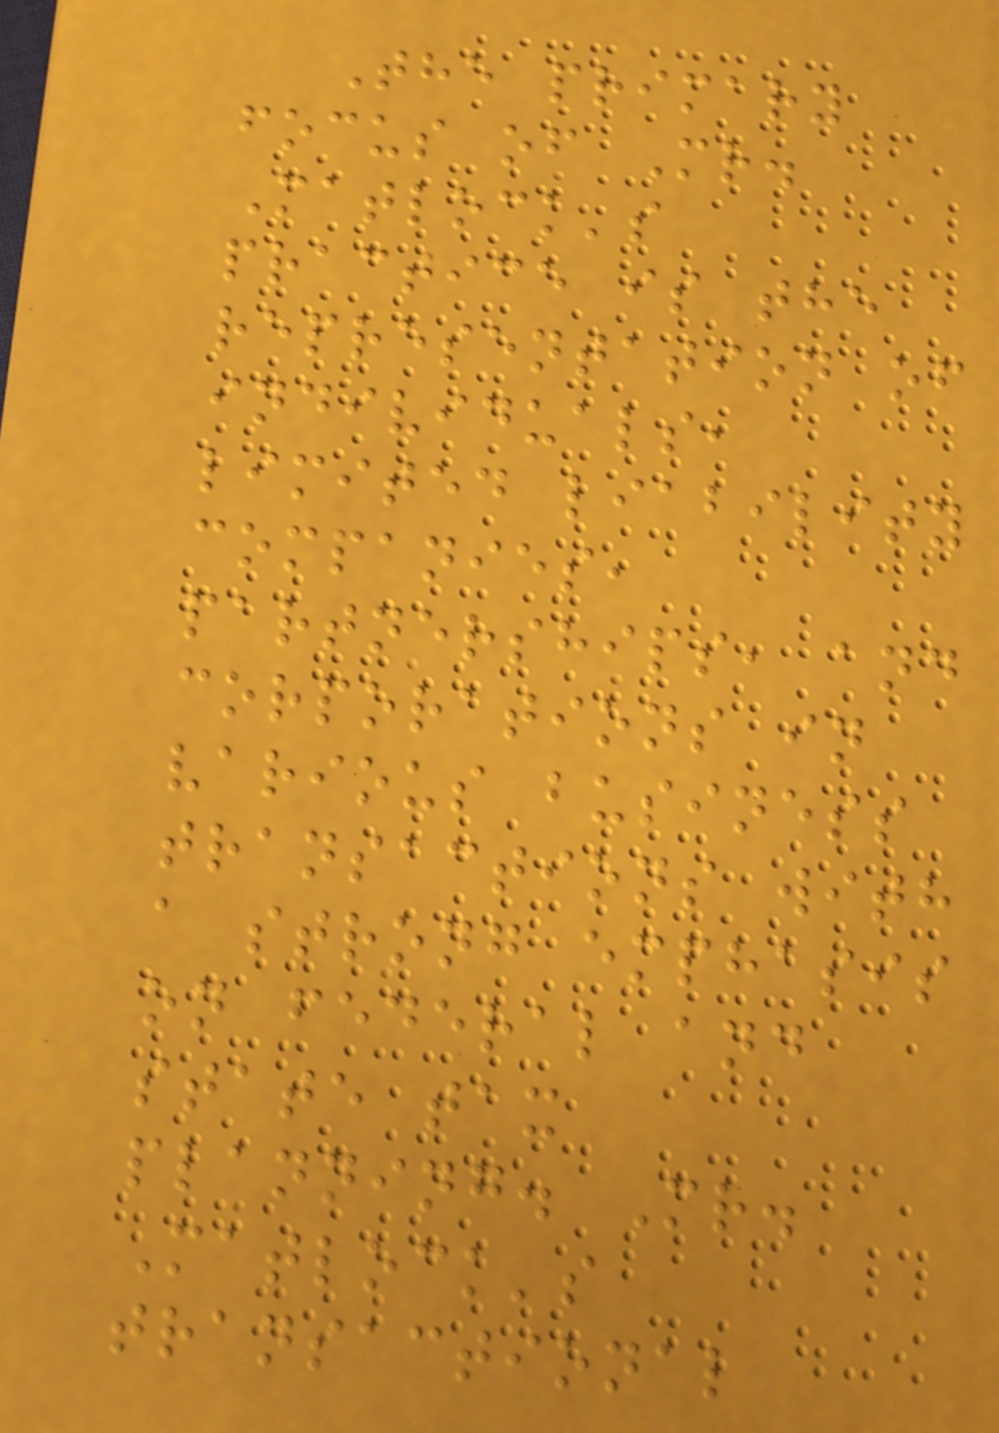The primary
focus of Mr.
Matlock's
practice is the
representation of
individuals,
limited liability
companies,
partnerships, and
corporations in
various business
transactions with
a strong emphasis
on federal and
state tax
planning. Mr.
Matlock's
transactional
